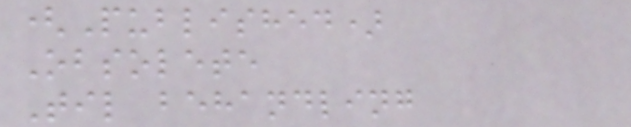(Published)
Obsolete
Til behandling
